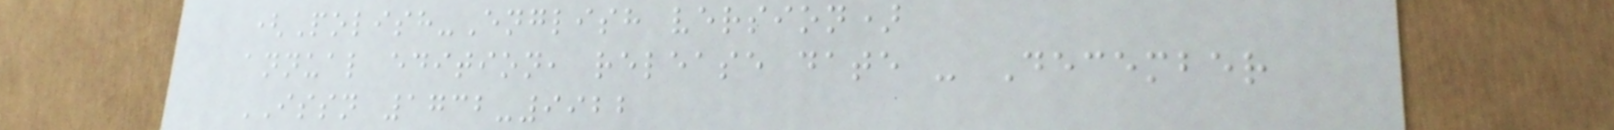(Polish-English version)
annual edition, release date - December
ISSN 1732-9922
